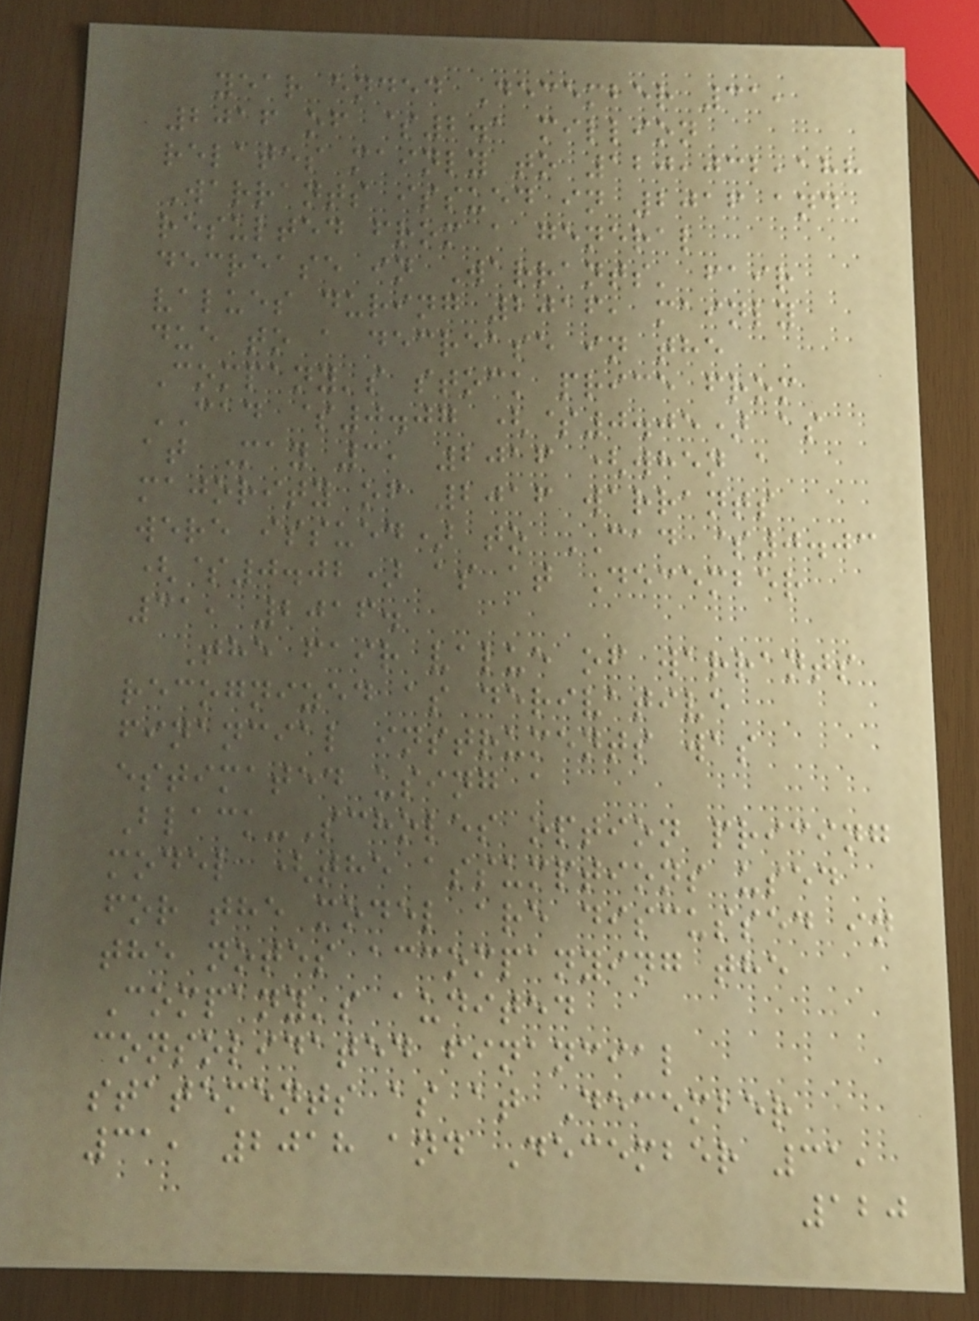year ended December 31,
2016 of $2.1 million
relates mainly to 120,032,188
Warrants issued in 2016 and
resulted from a general
decrease in Warrants' fair
values during 2016, mainly
due to a decrease in the
Company's stock price from
CAD $0.07 ($0.05) as
at May 3, 2016 (when a
majority of 2016 warrants
were issued) to CAD $0.03
($0.02) as at December
31, 2016.
The fair value of warrants
recognized as derivative
financial instruments was
estimated using a
Black-Scholes option pricing
model (the assumptions used
for the model are discussed in
the notes accompanying the
Company's audited
consolidated financial
statements as at December
31, 2018 and December 31,
120
